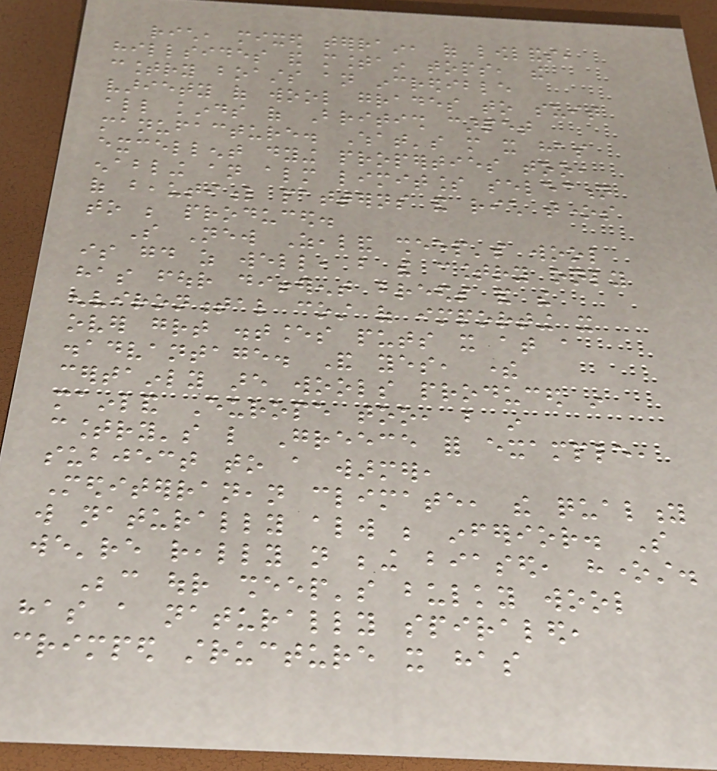rich, mixed terrain, of lowlands,
hillsides and mountain tops, the
country boasts an incredible
variety of wool grades to suit
all kinds of British carpet
manufacture. What's more it has
excellent dying properties too,
enabling an almost limitless selection
of beautiful patterns and rich tones
to be produced.
So New Zealand sheep's wool
is good as well, but the country only
has four different breeds and the
environmental cost of importing it
over great distances puts it at a
disadvantage. And yes, there
certainly are wools produced in
mainland Europe too, but in
country's like Greece for example,
subject to a warmer,
Mediterranean climate, the quality
will naturally always be inferior. So
we're really not being biased, honest.
Because our sheep's bulky wool
has a naturally spiraled,
crimped structure it has
